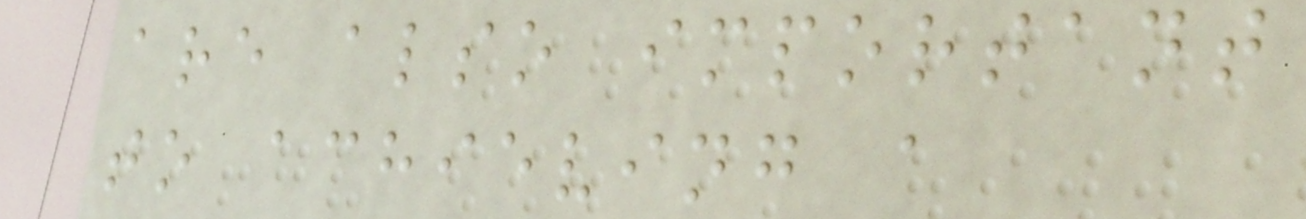are also important
to achieving a
